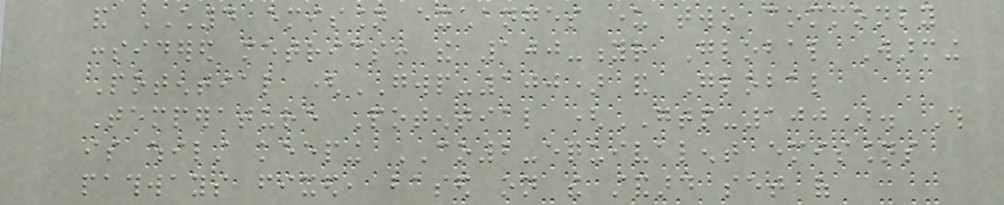and CH4 emission exchanges under two commonly
considered metrics: the 100-yr Global Warming
Potential (GWP-100) and Global
Temperature Potential (GTP-100). This
is whilst keeping CO2-equivalent emissions
pathways fixed, based on the standard set of
